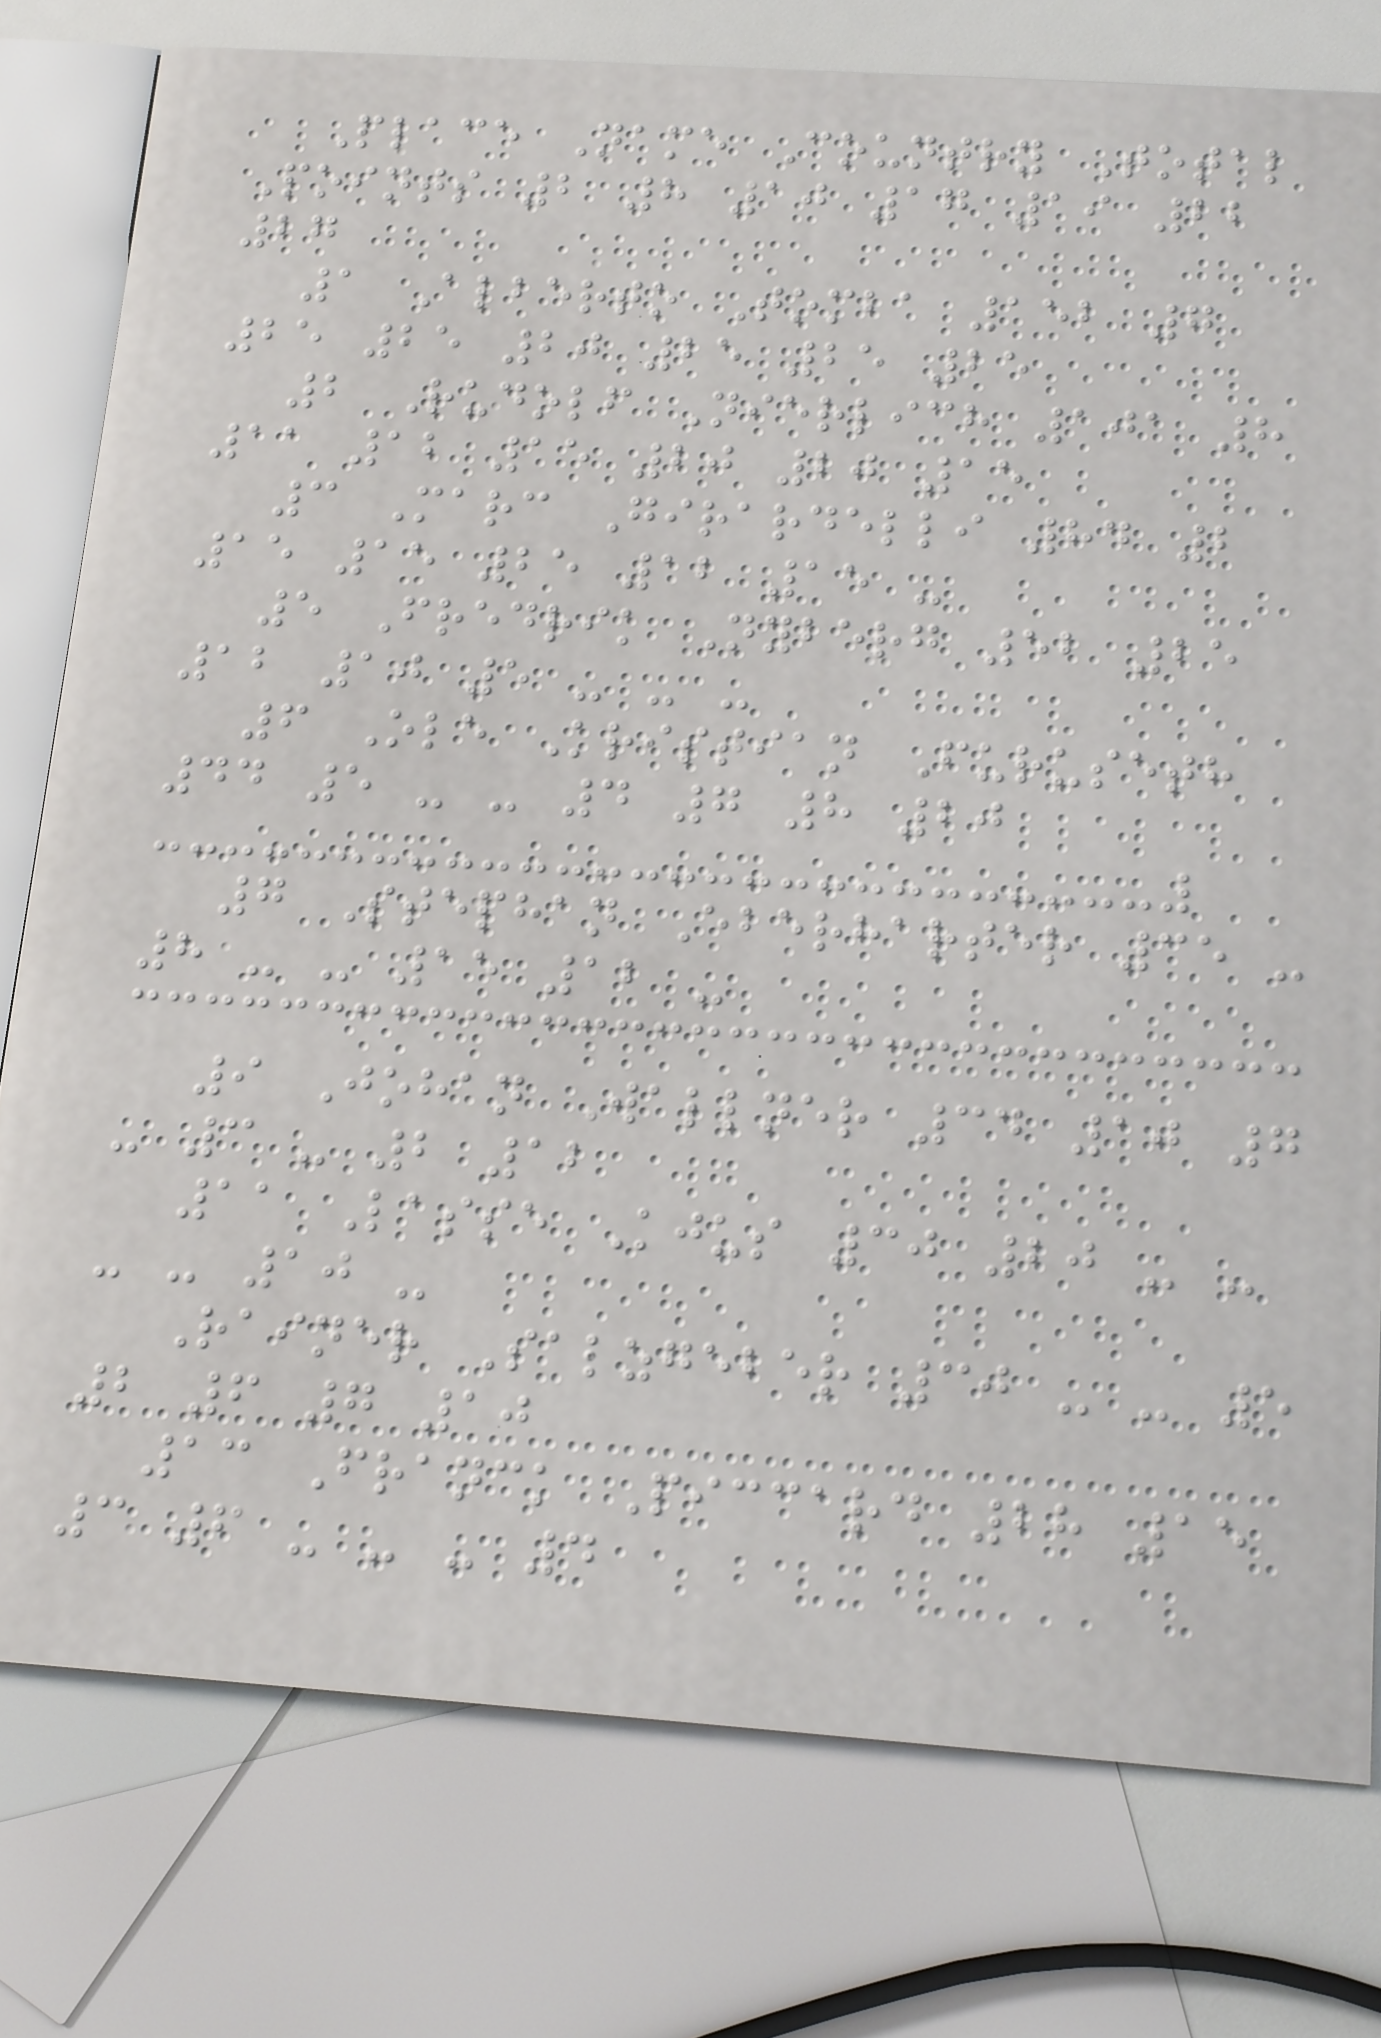Place Name Country Total
Points 2 8 10 17 19 22
27
1 Alberto Tomba 152 7
25 25 20 25 25 25
2 Rudolf Nierlich 101 8
11 12 15 20 20 15
3 Marc Girardelli 84 2
15 15 25 12 15 -
5 Fredrik Nyberg 52 25
12 10 5 - - -
6 Ole Kristian Furuseth
44 5 - - 4 7 8 20
7 Stephan Eberharter 35 -
8 - - 15 12 -
9 Johan Wallner 34 10 7
- 3 - 2 12
11 Lasse Kjus 30 20 - -
- - 10 -
Rainer Salzgeber 30 - - 5
2 6 7 10
13 Franck Piccard 28 15
3 6 - - - 4
